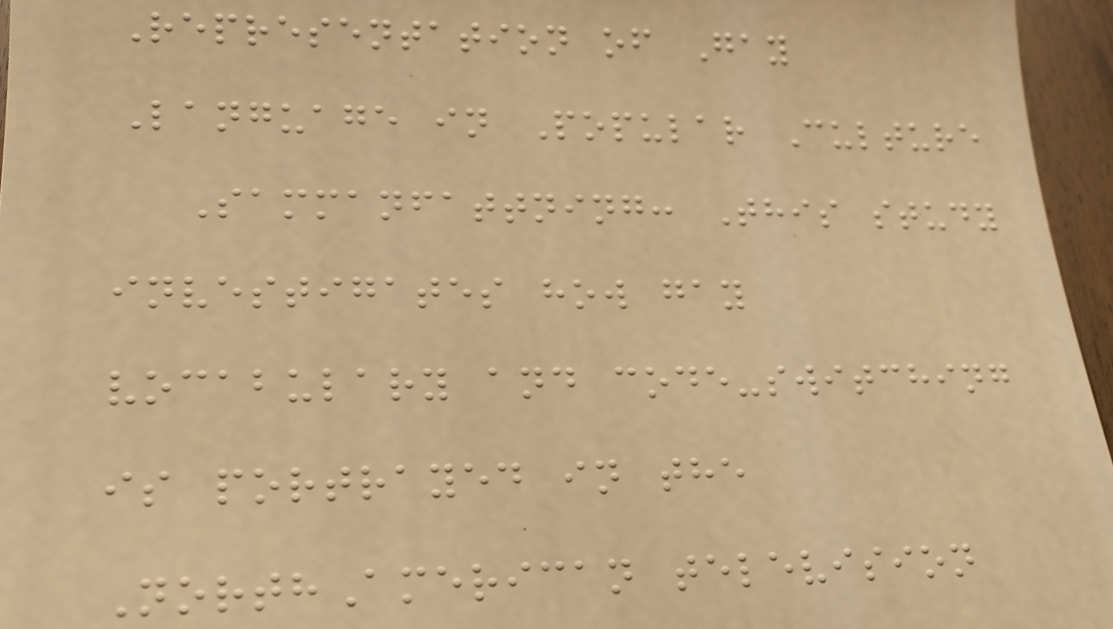Representation of Gay
Language in Popular Culture
Sammanfattning: This study
investigates how gay
vocabulary and code-switching
is portrayed in the
NorthAmerican television
